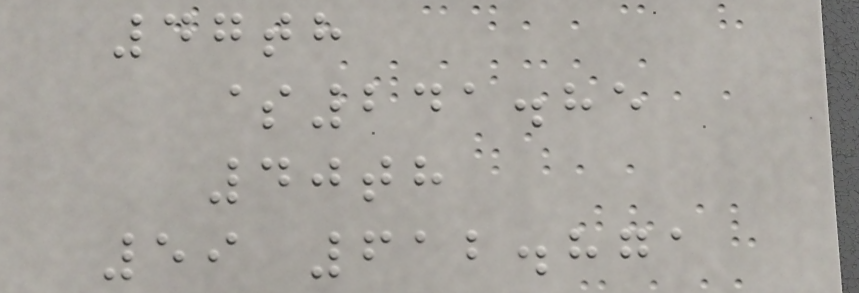47th
$241.85
40th
59 612.871
